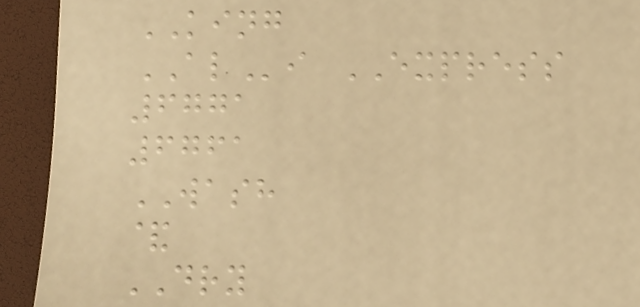KING
ALi EXPRESS
6771
6761
WASH
&
DRY
